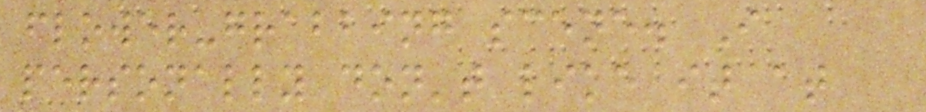flower-grabbing scene. I
personally don't like it at
